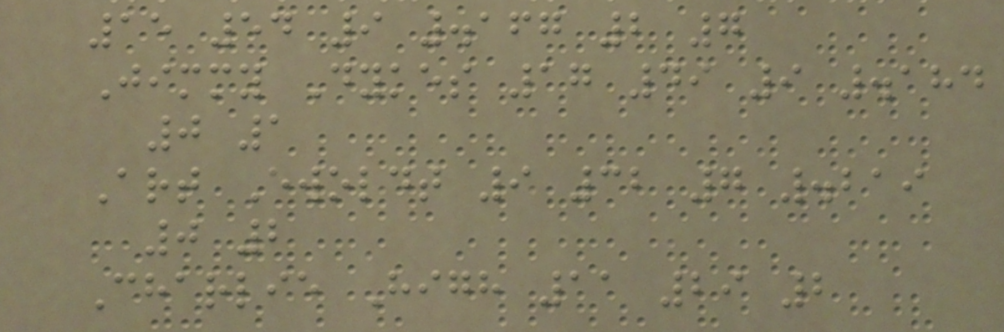15 54 9 .167 2 7
Jimmy Dykes 17 49 9 .184
0 1
Art Ewoldt 9 32 7 .219
0 2
Charlie High 11 29 2
